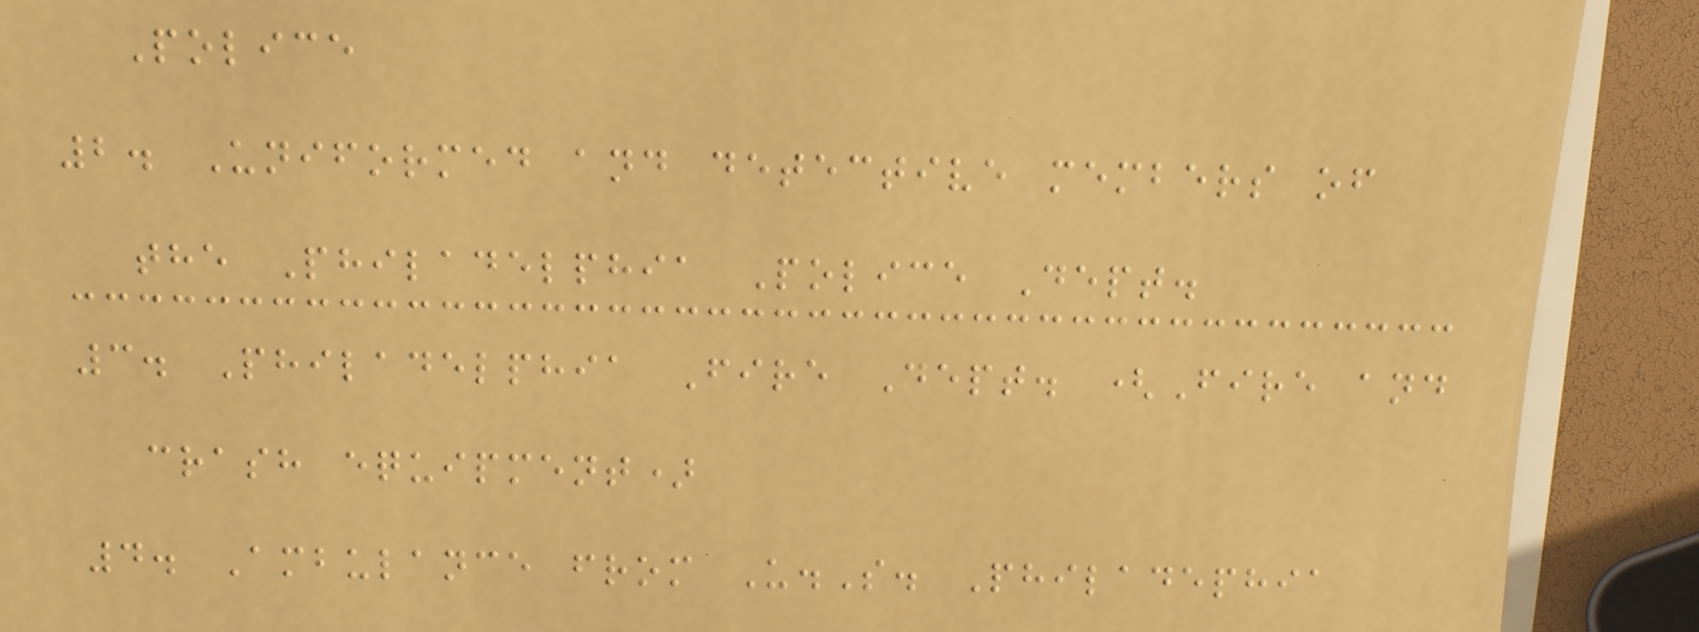Police
2. Uniformed and detective members of
the Philadelphia Police Dept.
3. Philadelphia Fire Dept. (Fire and
crash equipment)
4. Ambulance from U.S. Philadephia
